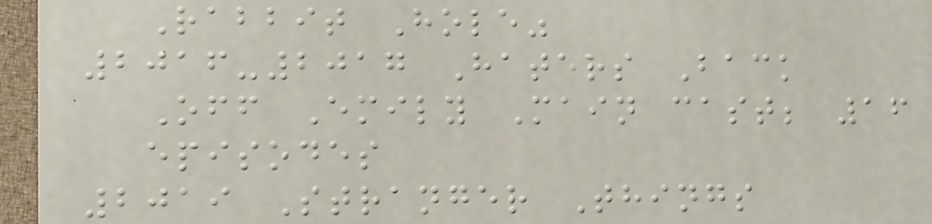Rabbit Hole"
2016-2017 Haters Back
Off Emily Main cast; 16
episodes
2019 Stranger Things
